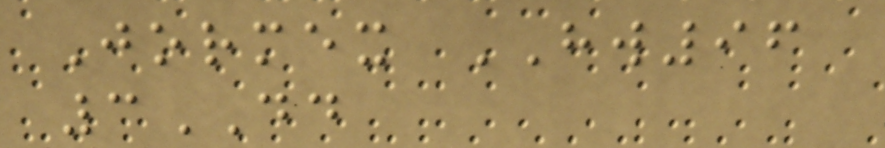Jormex HW96
3DD
